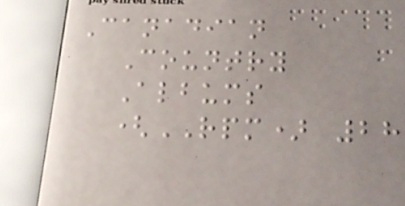Canadian
Country
Albums
(RPM) 28
